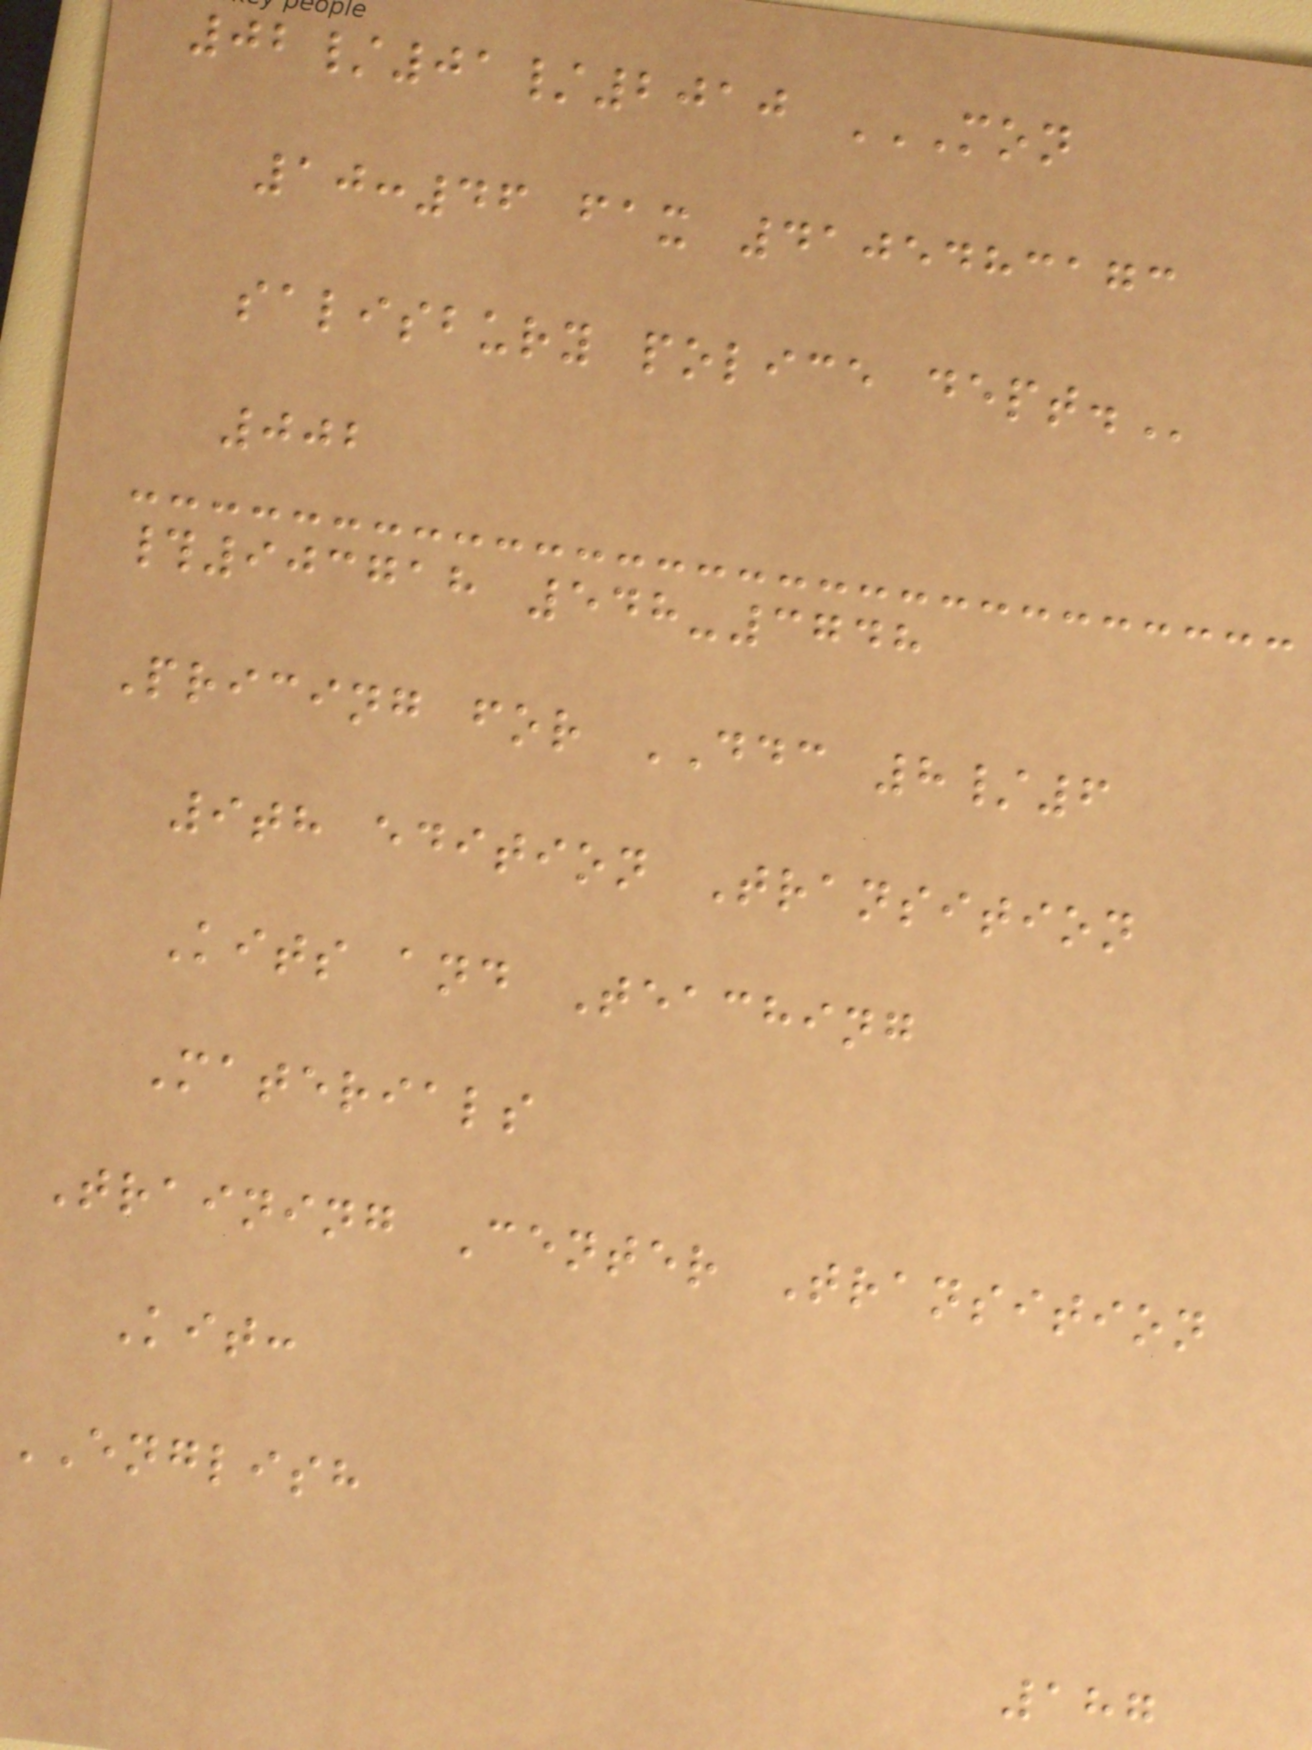02/01/2010 MON
10:46 fax 4105483173
salisbury police
002
#903718 548-3748
Pricing for DDC 8/6
9th edition Transition
Kits and Teaching
Materials
Training Center Transition
Kit:
ENGLISH
187
